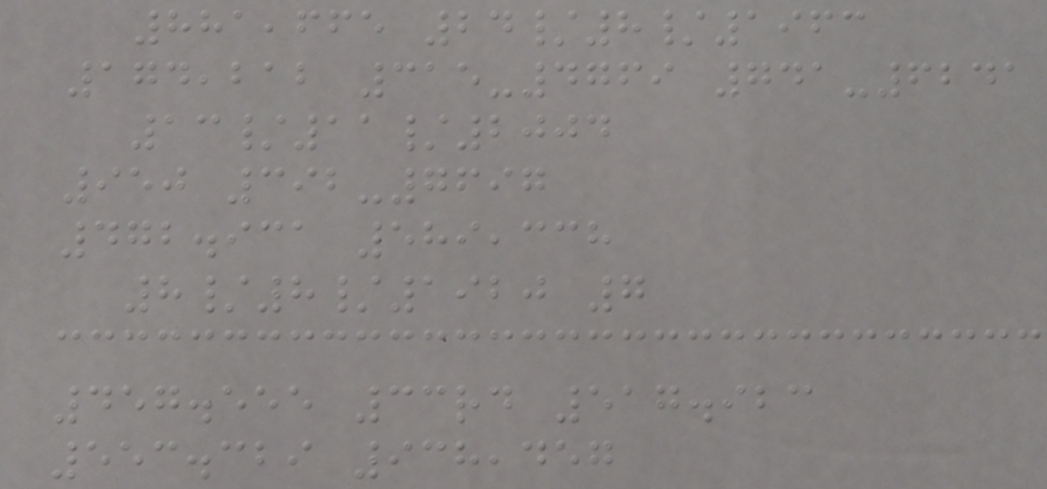881,665 24/8/1963
174,212 315-4769 741-6241
13/11/2004
950 392-7697
472.931 589,338
8/8/1920 7
457.555 33rd 517.923
553.329 938,457
